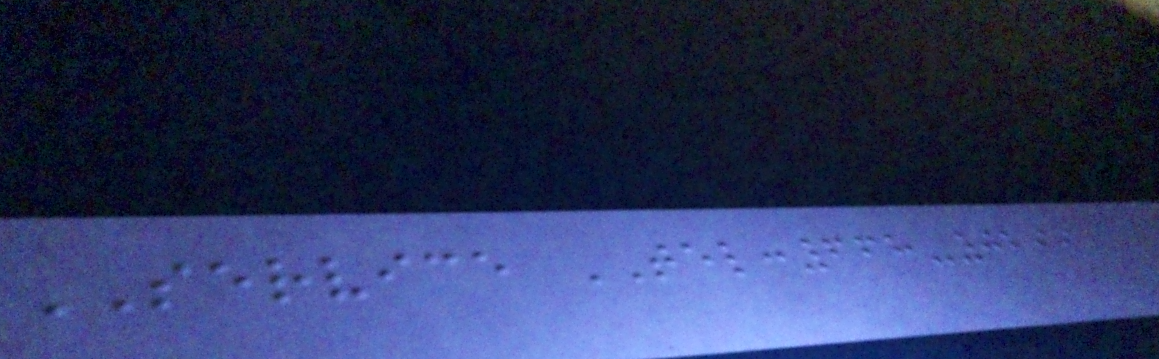SERVICE TEL:668-0299
